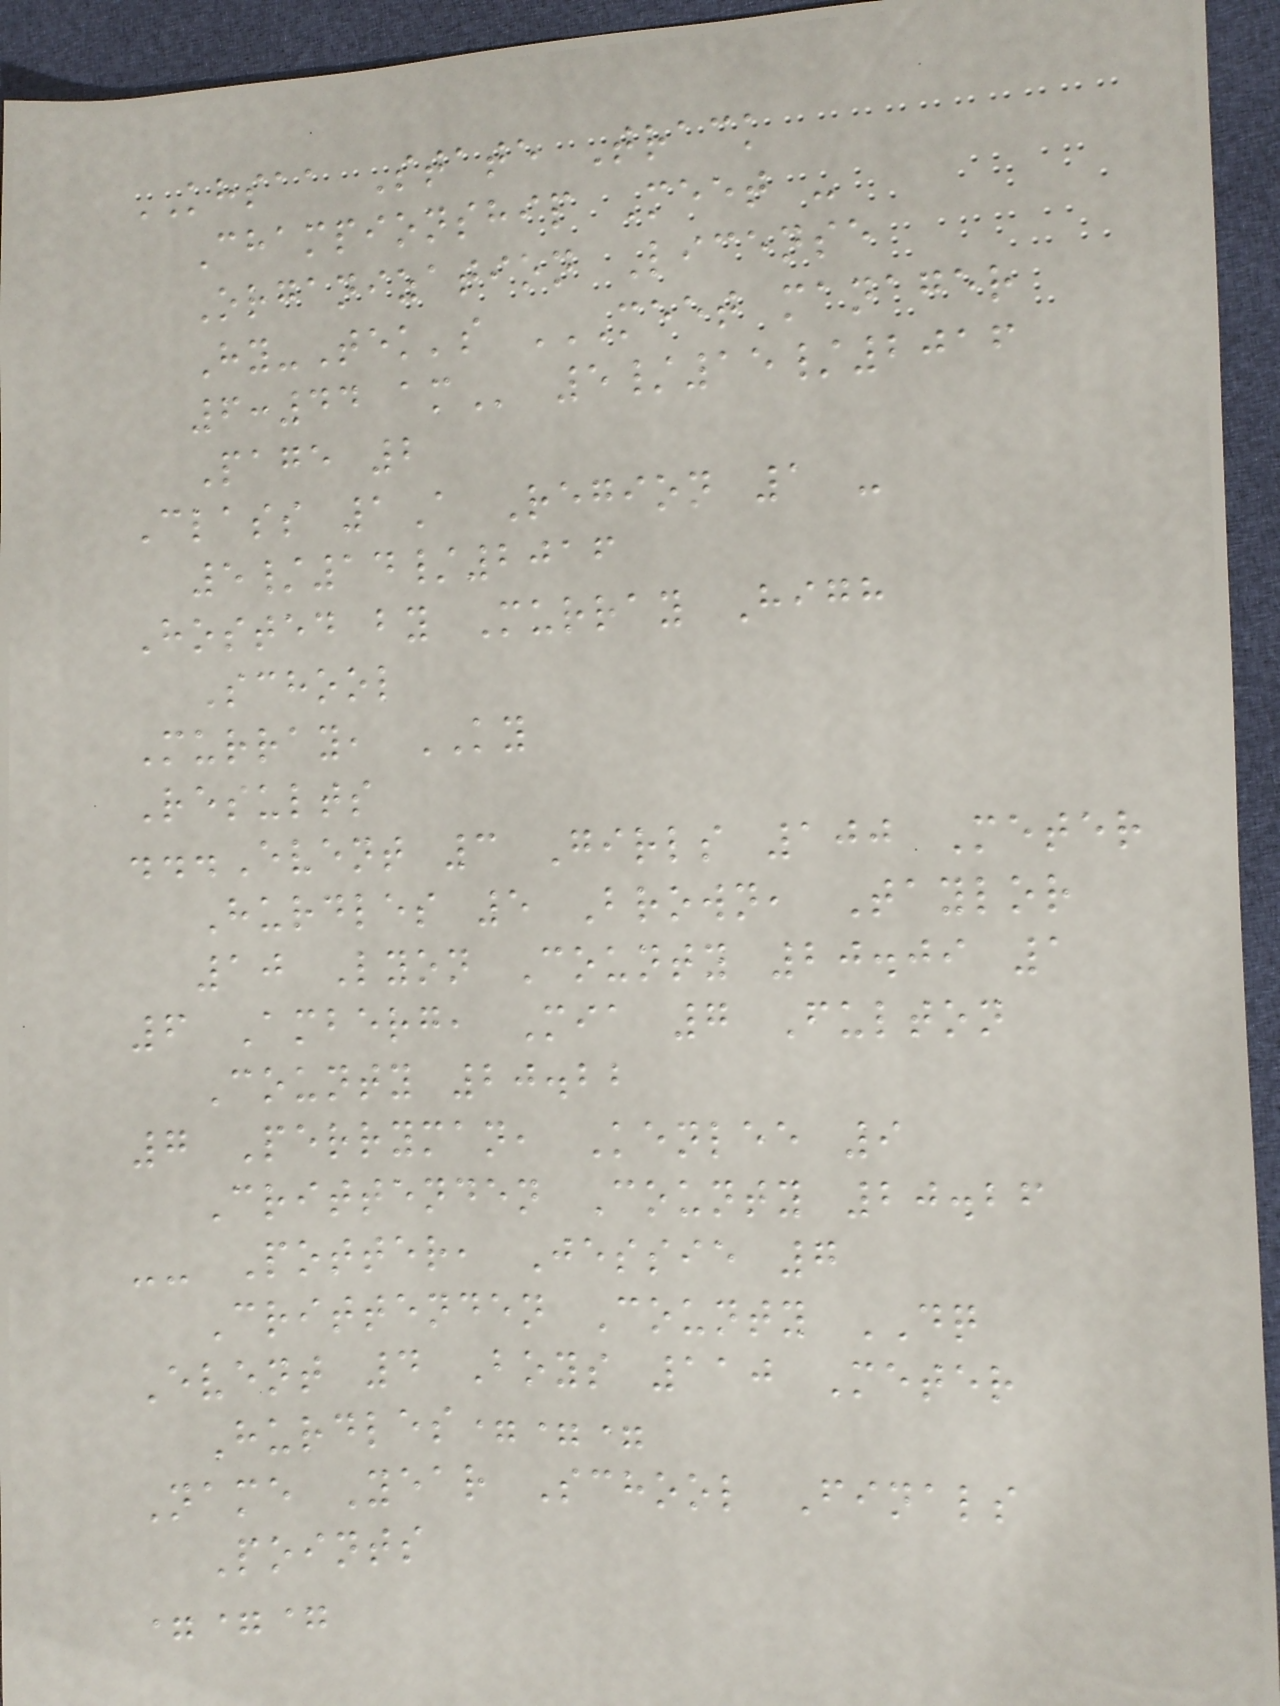KHSAA State Track
Championship Meet -
Organization License
Hy-Tek's MEET MANAGER
6:44 AM 5/15/2016
Page 2
Class 1A Region 1 -
5/14/2016
Hosted by Murray High
School
Murray, KY
Results
...Event 3 Girls 100 Meter
Hurdles 5 Brown, Taylor
10 Lyon County 20.09 1
6 Amberg, Mia 7 Fulton
County 20.22
7 Perryman, Kenlee 9
Crittenden County 20.26
-- Potter, Jessie 7
Crittenden County DQ
Event 4 Boys 110 Meter
Hurdles===
Name Year School Finals
Points
===
